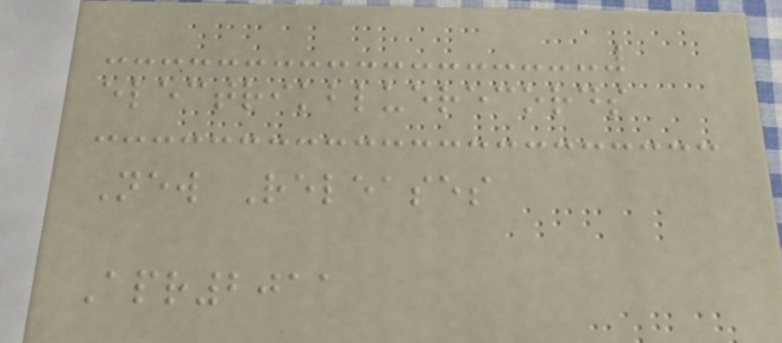electrikbluerecords
New Releases
Apr2011
